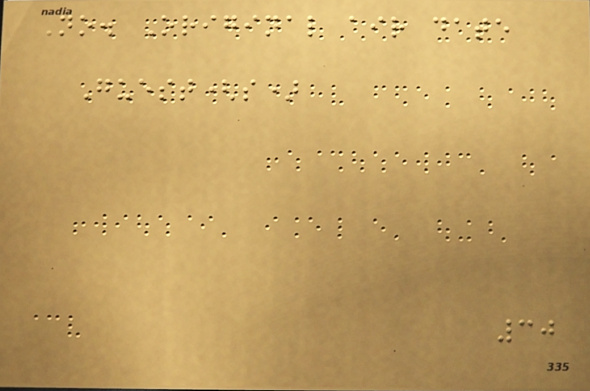No. Original air date
Guest(s)
30
